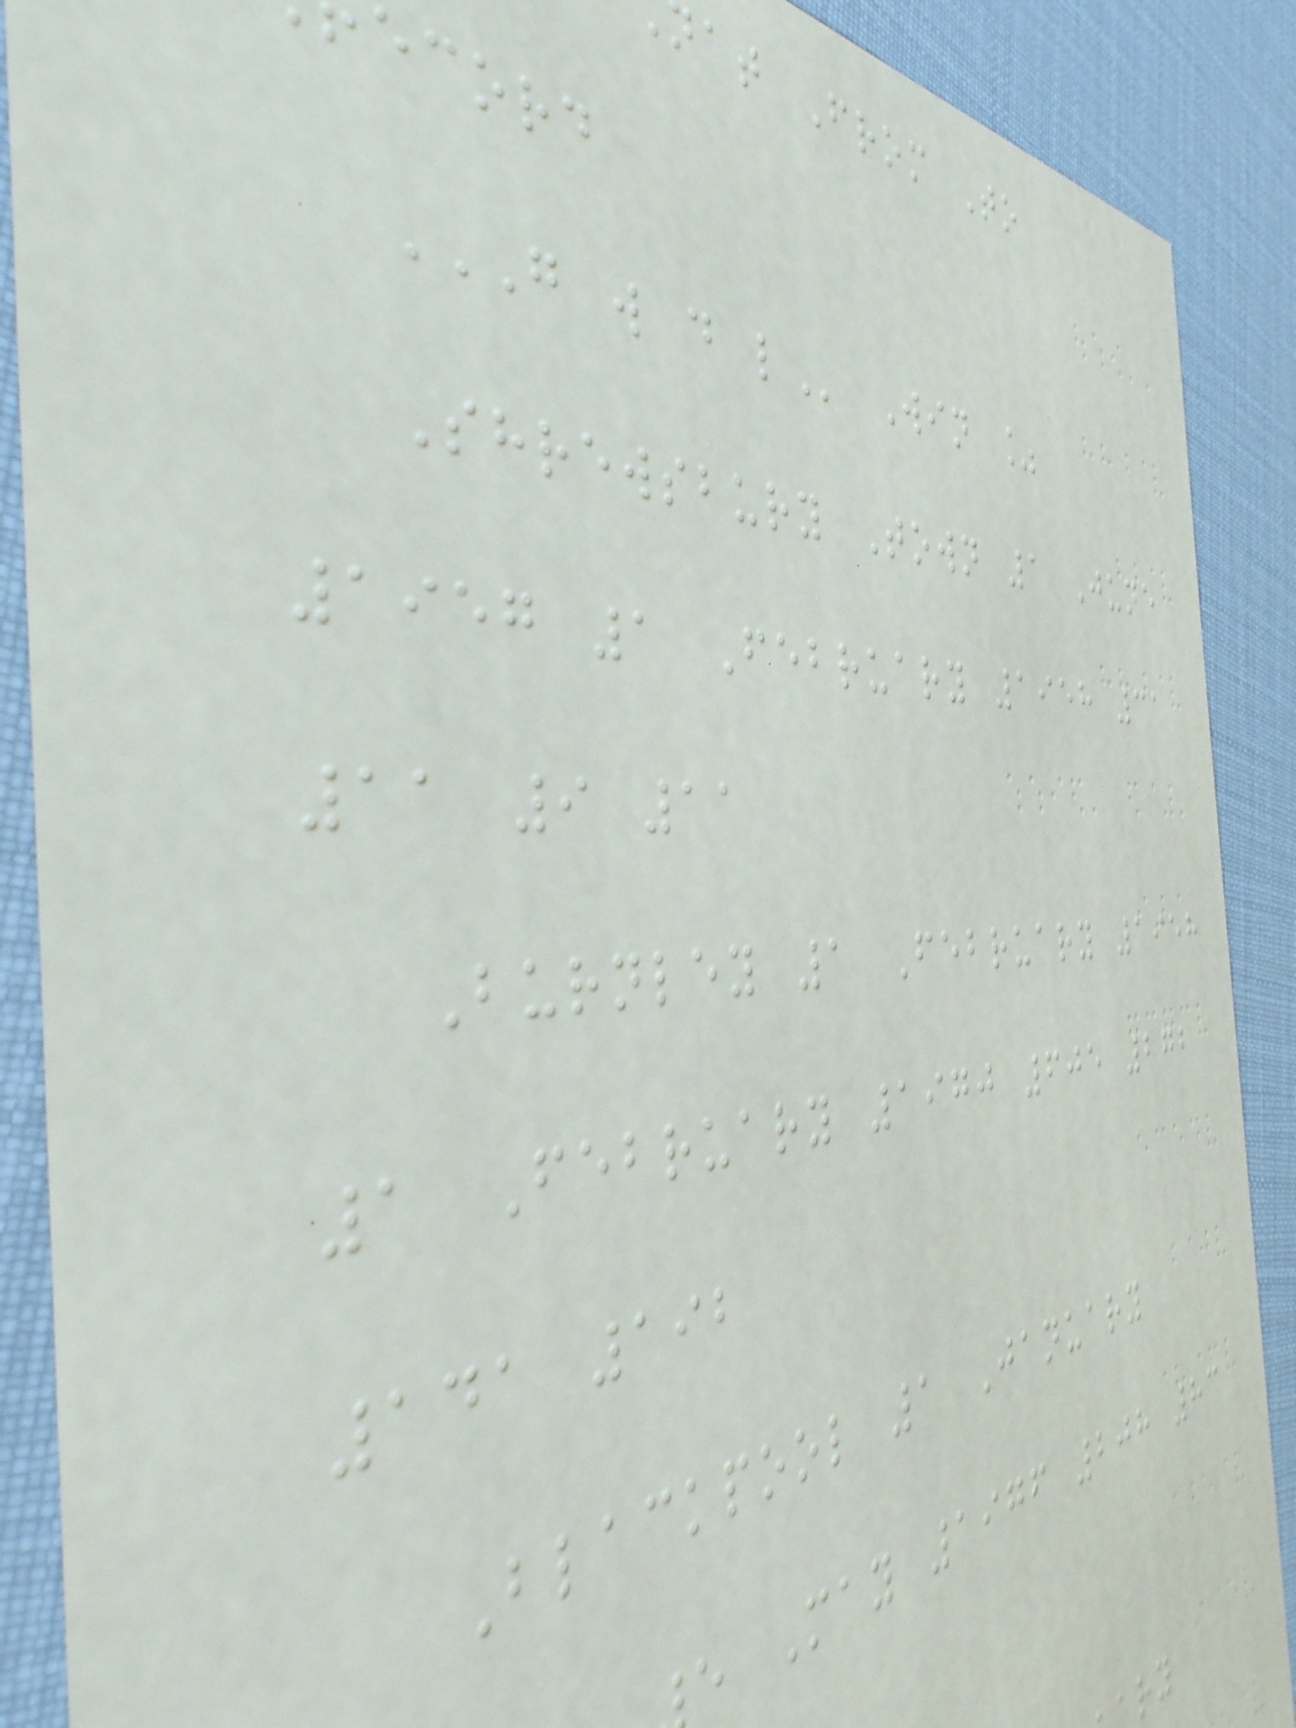at From To
ecord
G W D L Win %
Shrewsbury Town 1 June
1957 1 February 1958 31
11 9 11
Burnley 1 February 1958
1 February 1970 605 272
141 192
Blackpool 1 January
e May 1976 208 83
